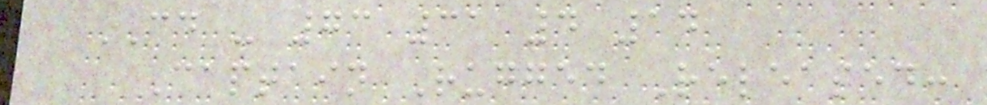CD - 73 31 4 14
Captain Rugged Released:
